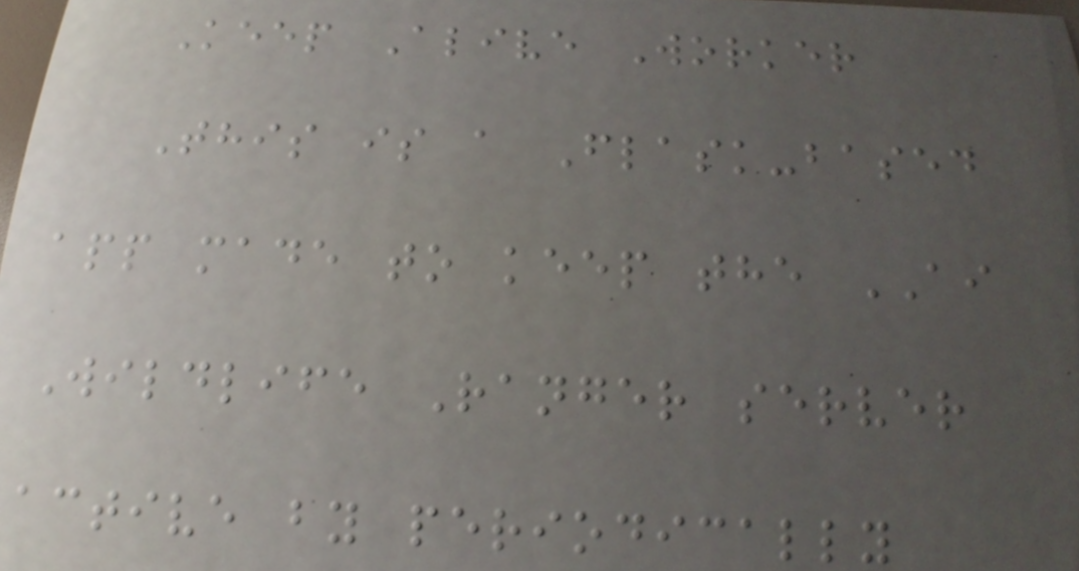Keep Alive Worker
This is a Flask-based
app made to keep the AI
Wildlife Ranger server
active by periodically
